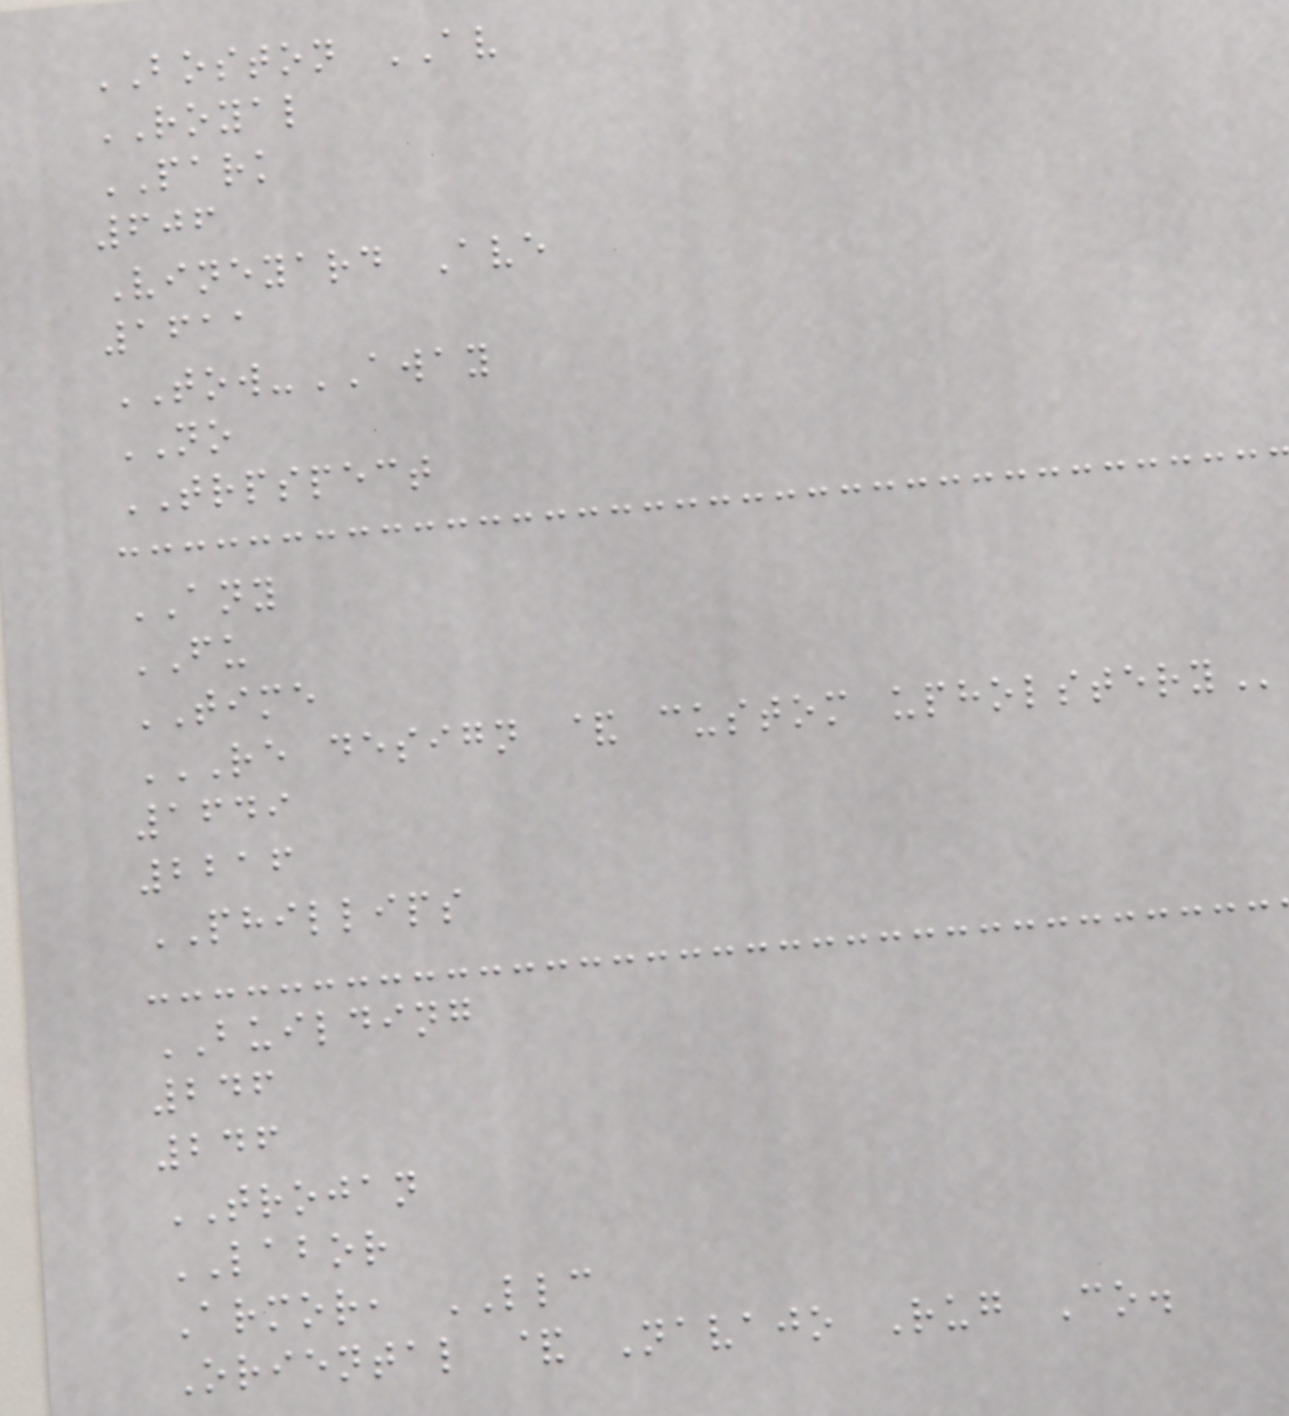BOSTON AV
ROYAL
PARK
606
Vineyard Ave
1611
TOW-AWAY
NO
TRPSPECT
ANY
FU
TIME
RE DESIGN & CUSTOM UPHOLSTERY
1649
2216
PHILLIPS
BUILDING
246
246
TROJAN
LABOR
Armor, LLC
Oriental & Navajo Rug Co.
